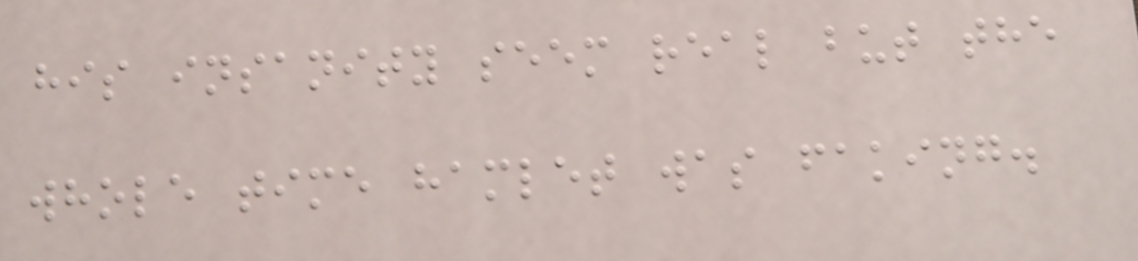his insanity seem real but the
whole time hamlet was faking.
